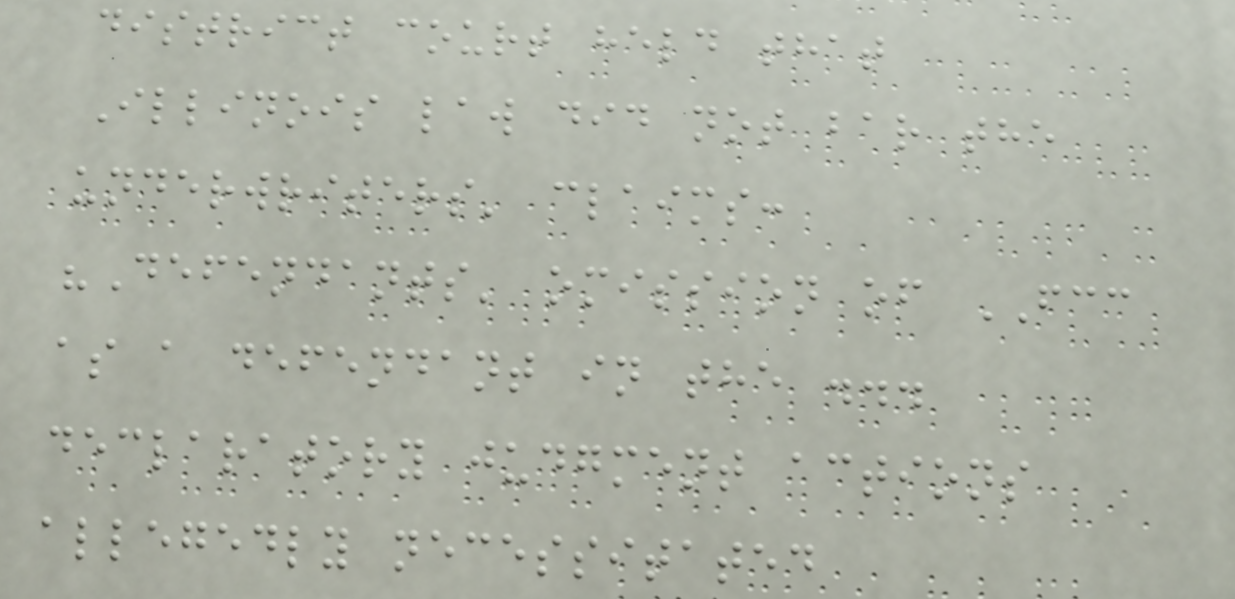district court held that
Illinois law did not bar the
underwriters' claims:
"Defendants' omission of FCC
as a defendant in the ...
declaratory judgment actions
allegedly necessitated
